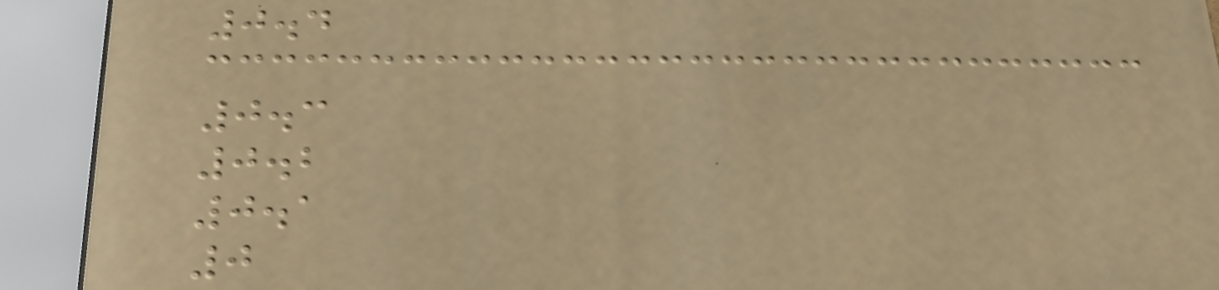0.4
0.3
0.2
0.1
0
